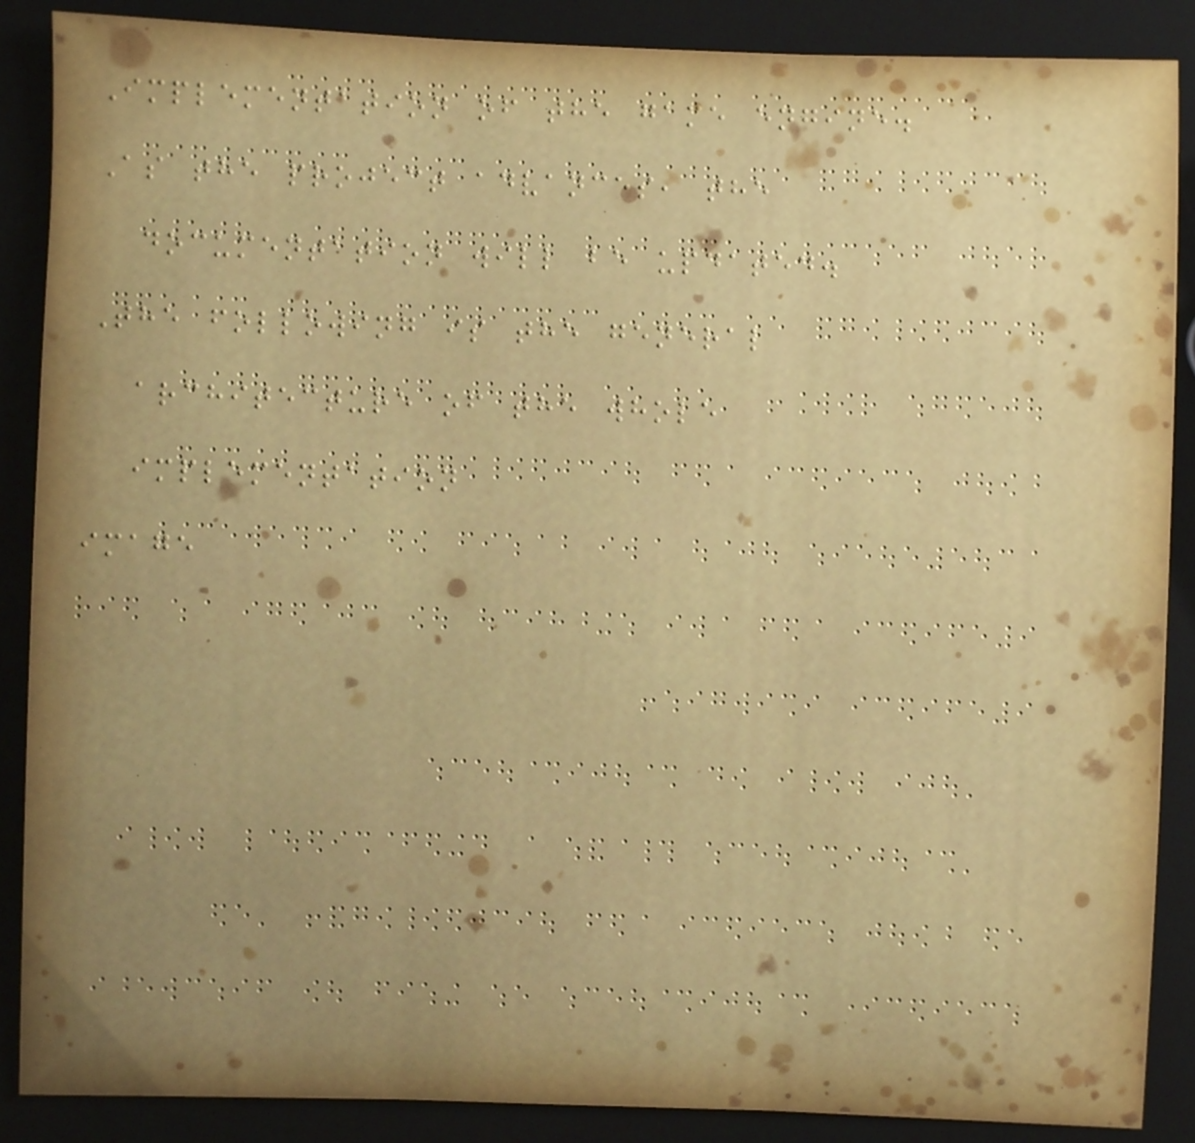Implementation of the game engine.
As the project advances, the
documentation will be updated.
The following is the general
architecture of the whole
implementation
image
